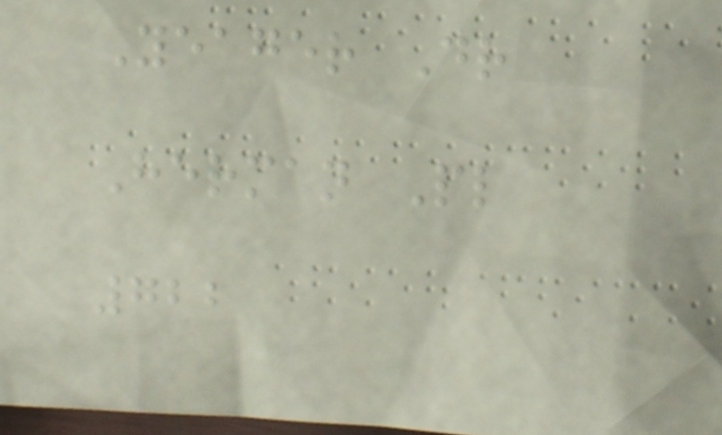Yeager Dr
Herman Pl
722
